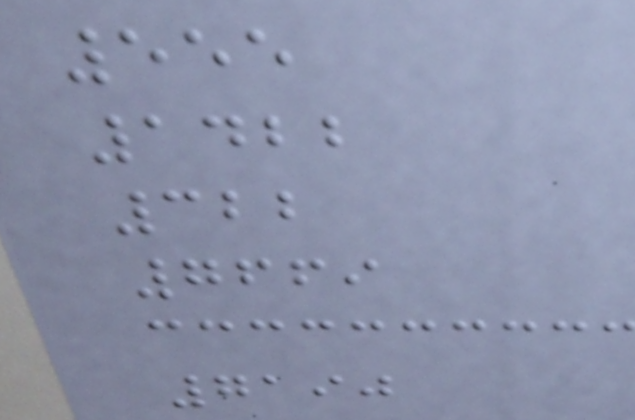555
1422
322
7669
7190
